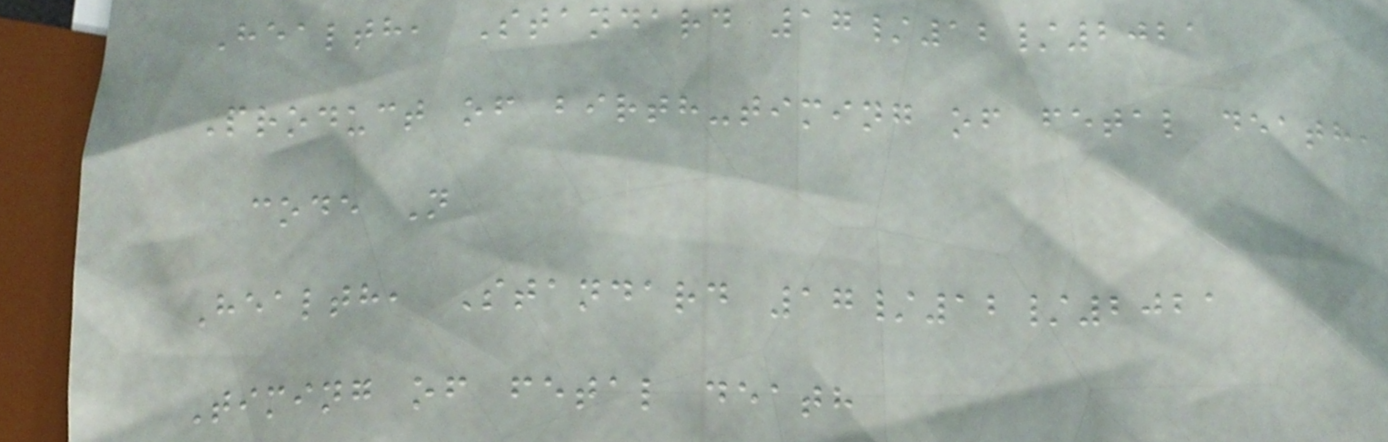Health, Standard 17/12/2021
Product of birth-timing of fetal death,
code N
Health, Standard 17/12/2021
Timing of fetal death
